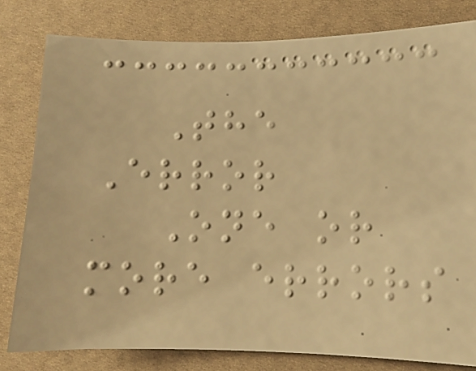The
Error
One or
more errors
